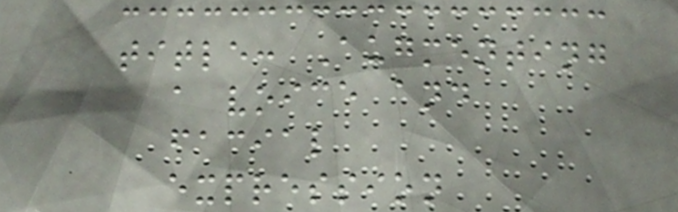title: Augmenting
a voice and
facial
expression
